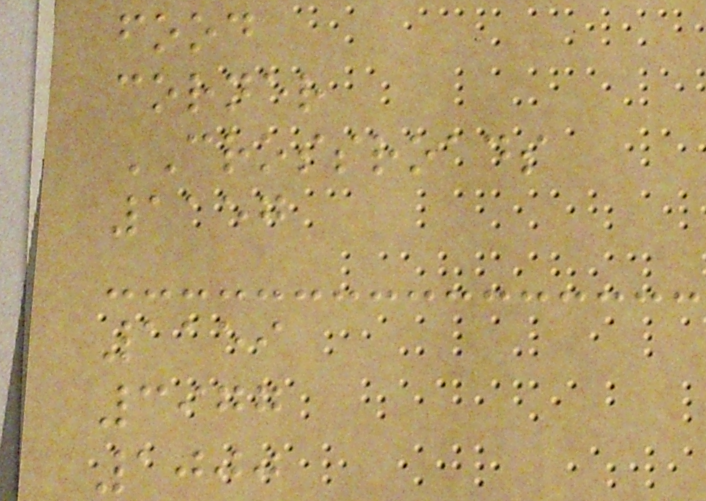food
corner
CROSSROADS
1157
1159
3977
1000
